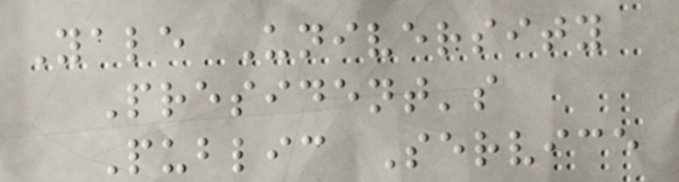Yale University
President's
Public Service
